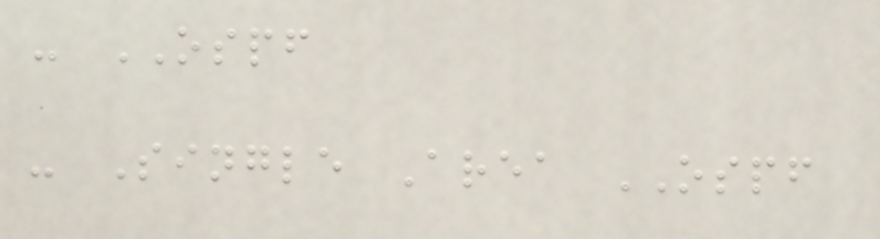- OSPF
- Single Area OSPF
